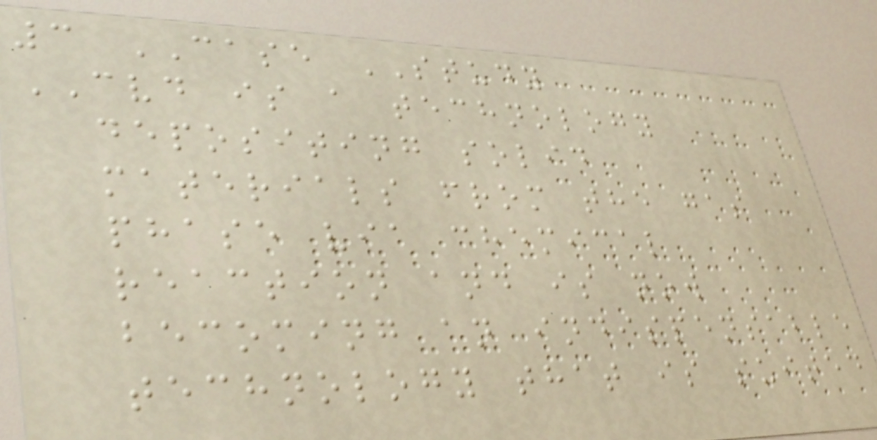3 CASE STUDY
CVD is a technology
depositing solid
materials from the gas
phase via chemical
reaction and is now
becoming an indispensable
technology that is suited
